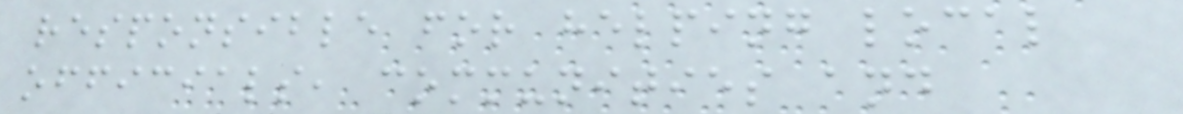responsible for helping local
officials, communities and
